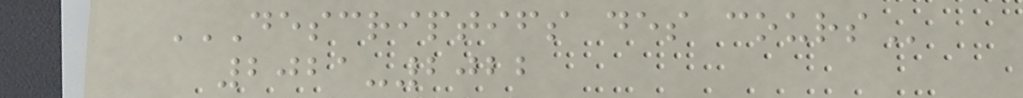DESCRIPTIFS DES COURS
2021-2022
